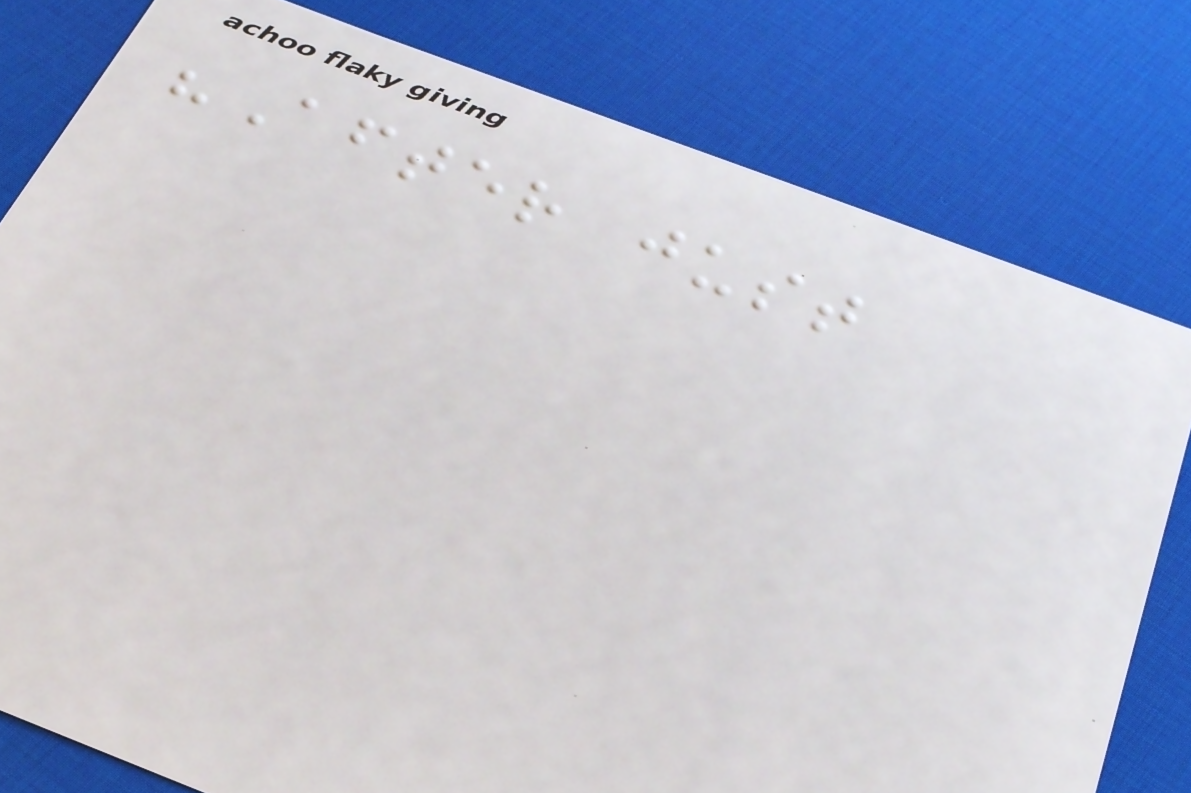"After just
